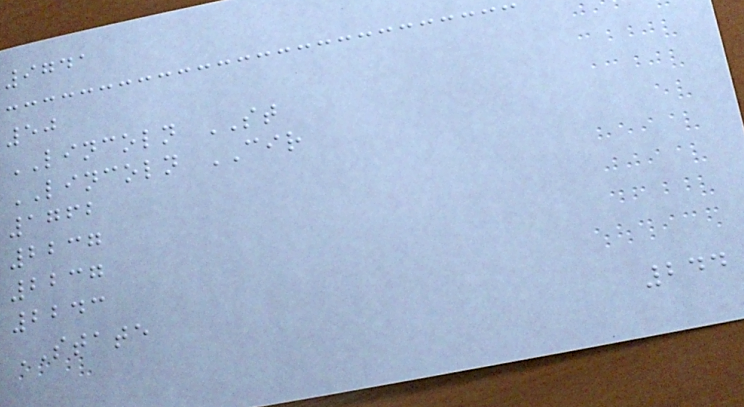9741
50
LINCOLN ST
LINCOLN CIR
1762
2237
2237
2243
STATE
244
